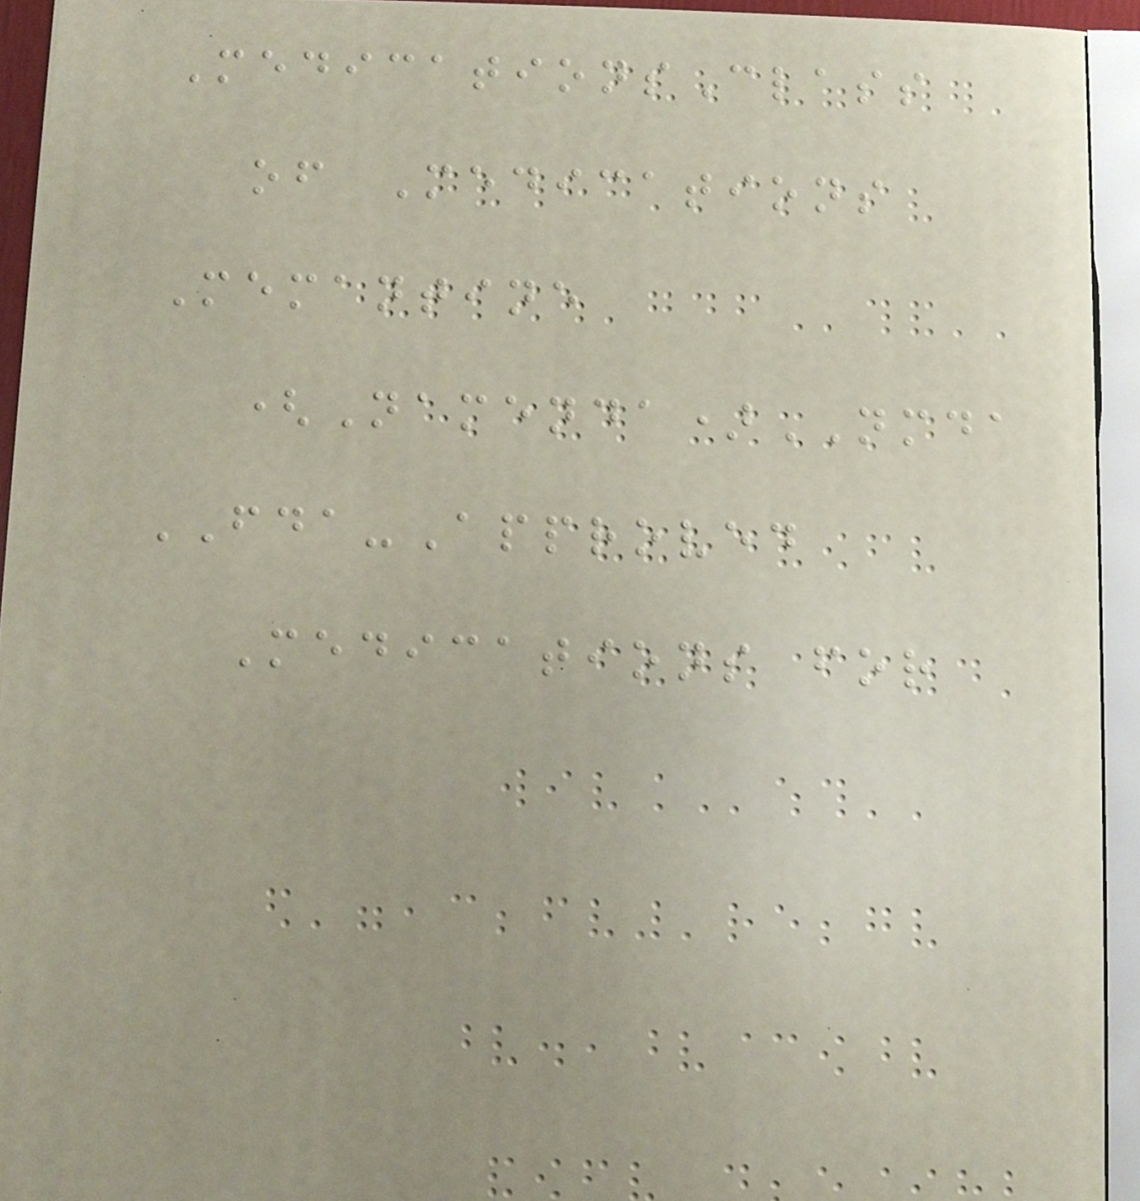MedicationsClass
of Medications
Memantine
(Namenda)NMDA
FDA-Approved
Medications for
